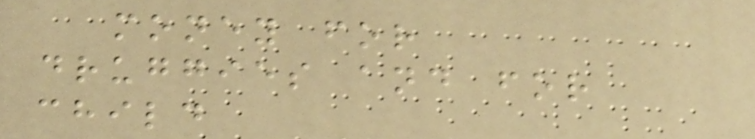money for
druggies and for
child
